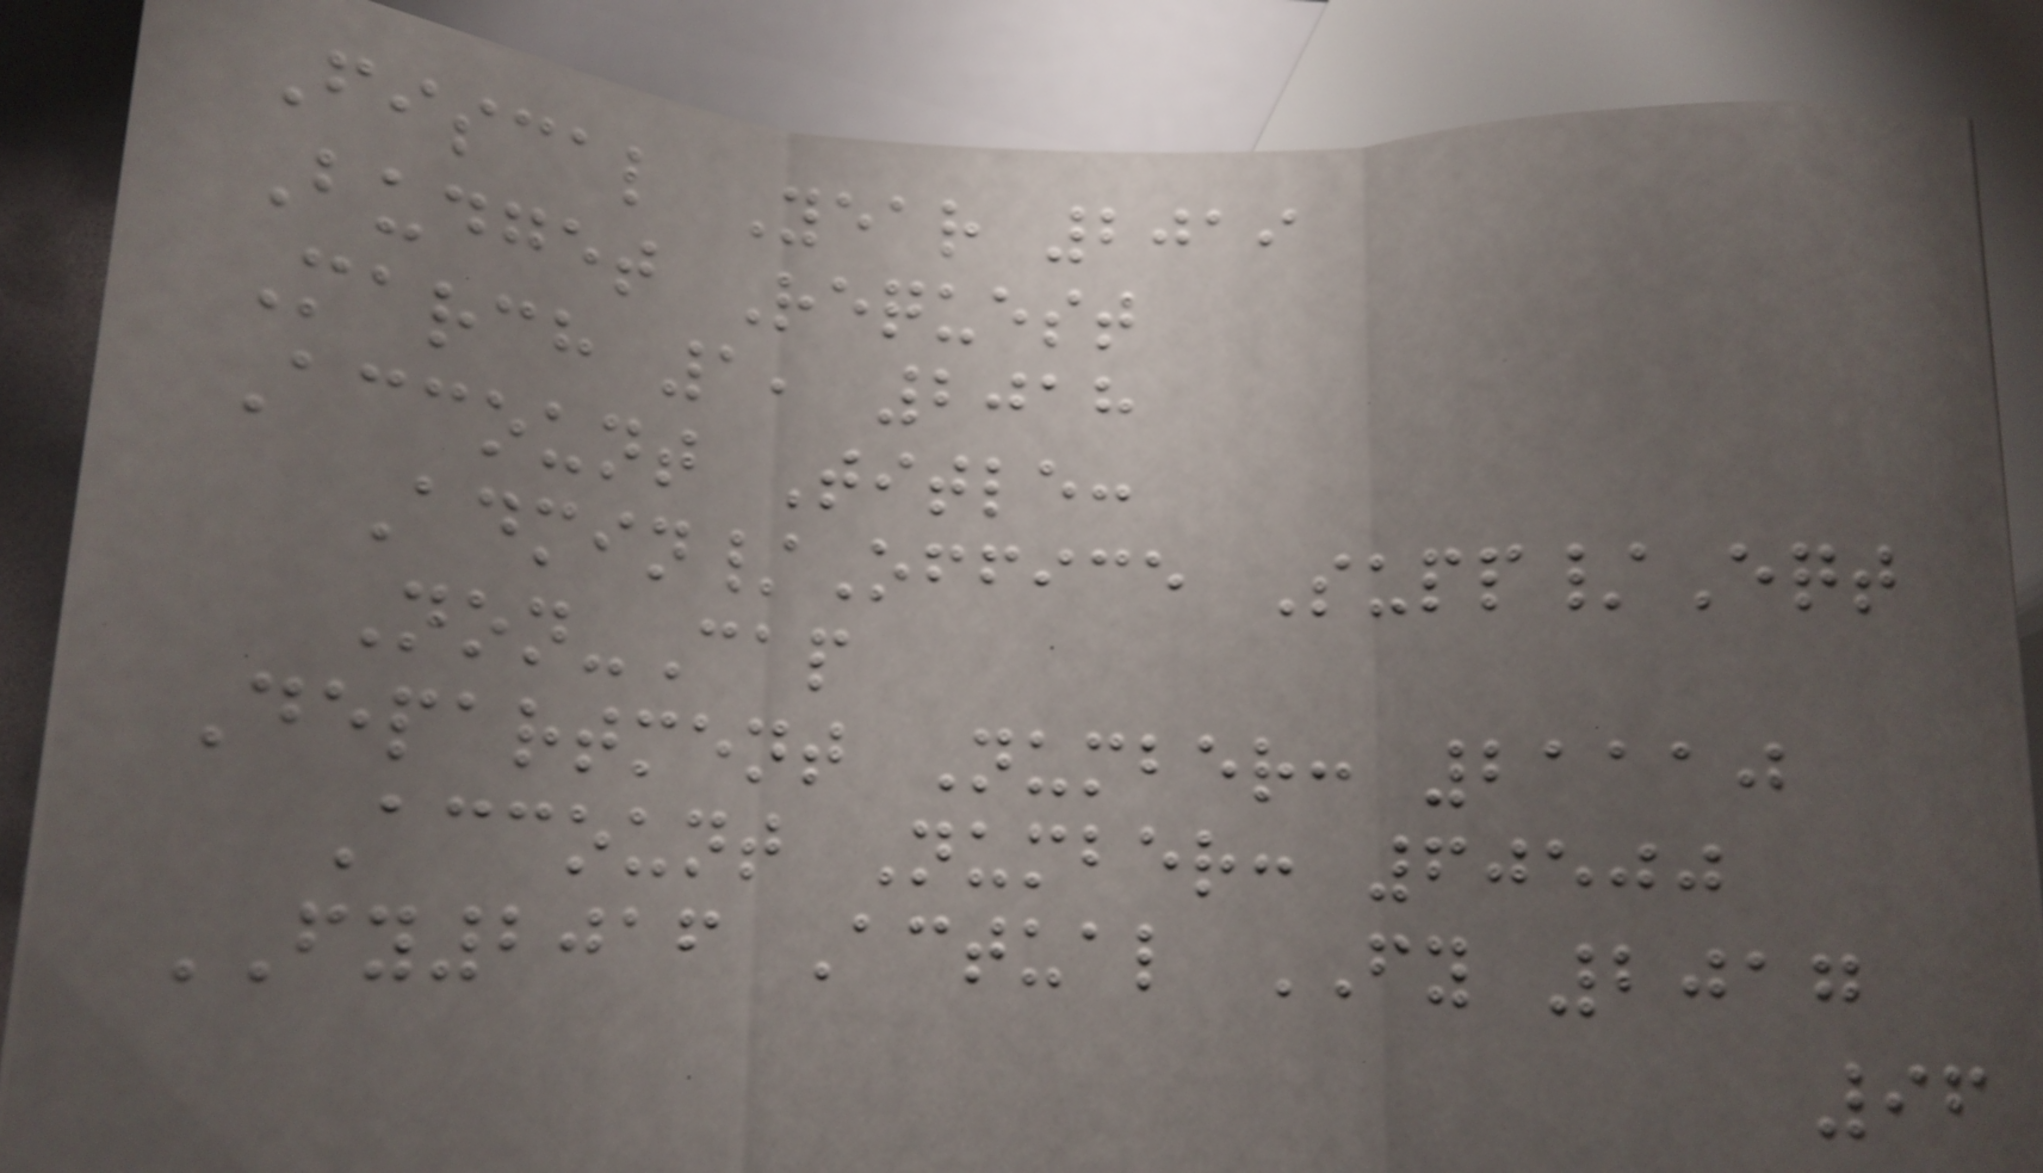Fiscal Year 2019
Budget Request
March 1, 2018
Account Title:
Admin/Office Supp/Eqt
Non-Cap
Department Number: 21110
Account Number: 60500
FY2016 Actual FY 2017
96
